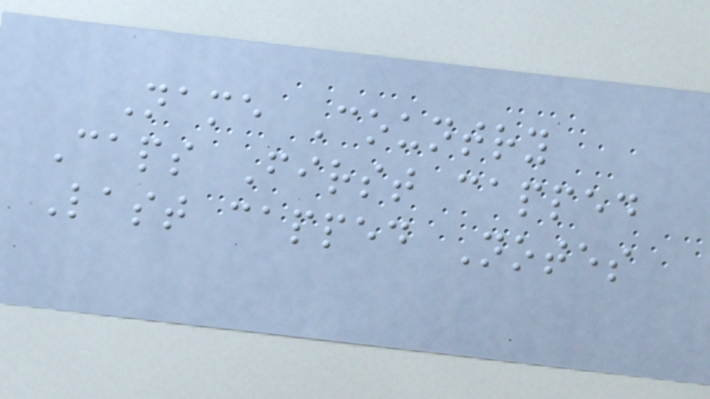Name Country
Caps First capped
Last capped Notes
